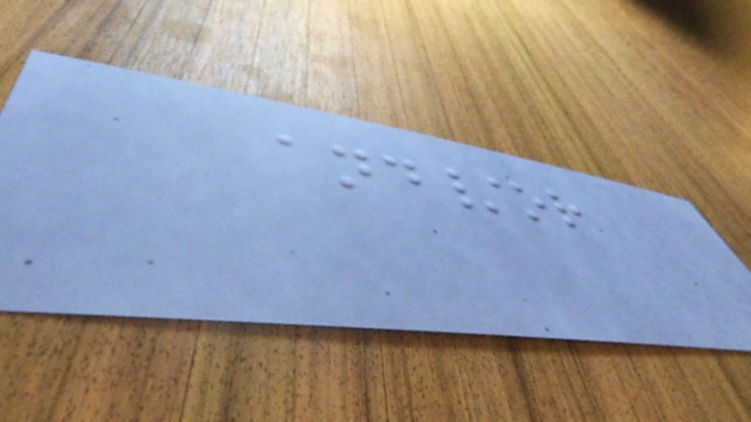and/or
